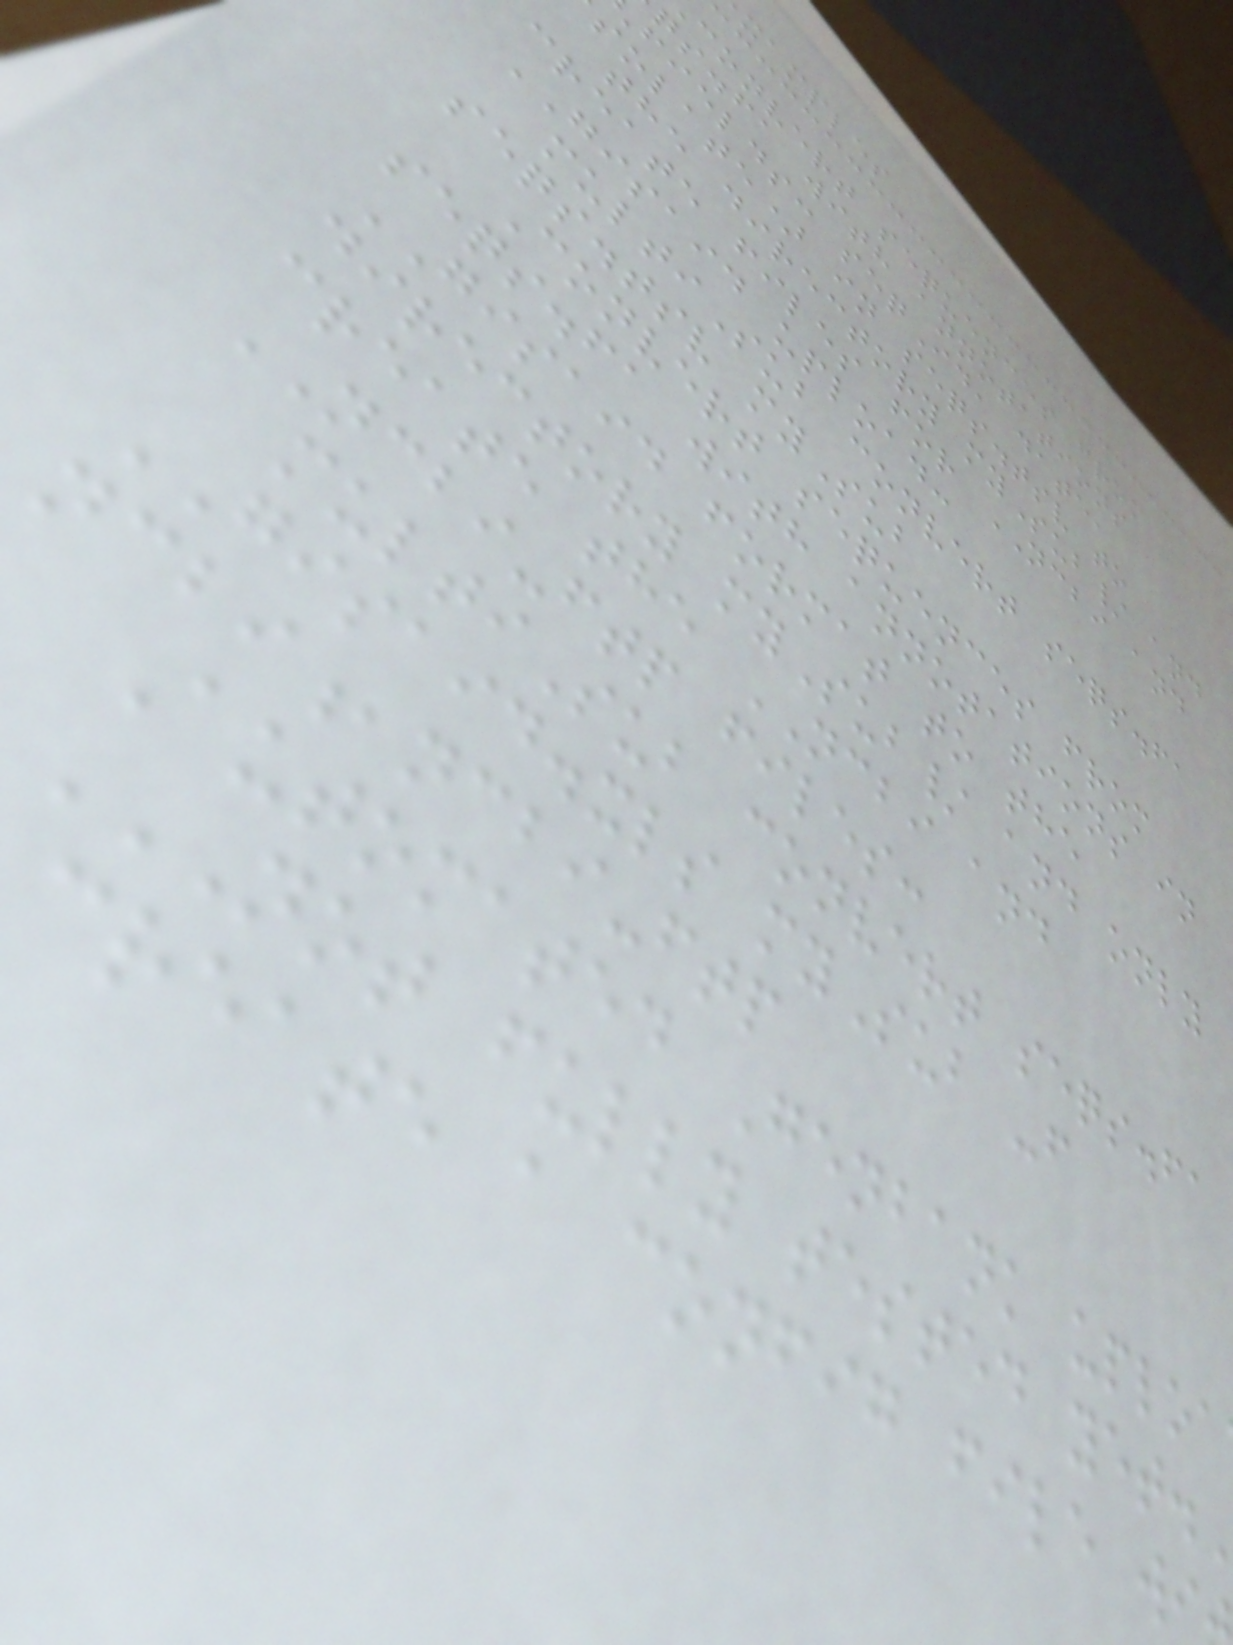xamples
convert sequences from
qs.fa with annotations
fields: seqId, date,
solate) in seqs.tsv to
the directory mySub/ and
create files for NCBI and
GISAID upload:
multiSub convert seqs.fa
seqs.tsv mySub
Convert sequences from
seqs.fa with annotations in
GISAID format to the
directory mySub/ and only
create the NCBI and
NCBI-ftp files:
multiSub convert seqs.fa
GISAID.xls mySub -f
ncbi,ncbi-ftp
Automated Genbank uploa
create a config file w
